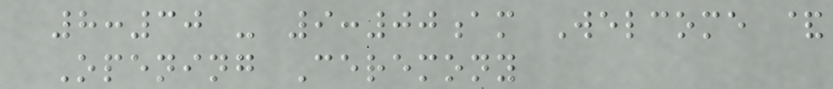8:30 - 9:00am Welcome &
Opening Ceremony
